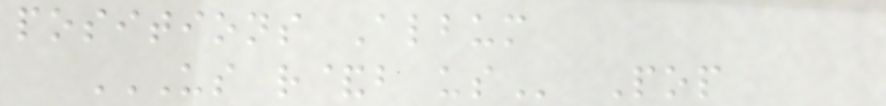positions Album
US R&B US Pop
